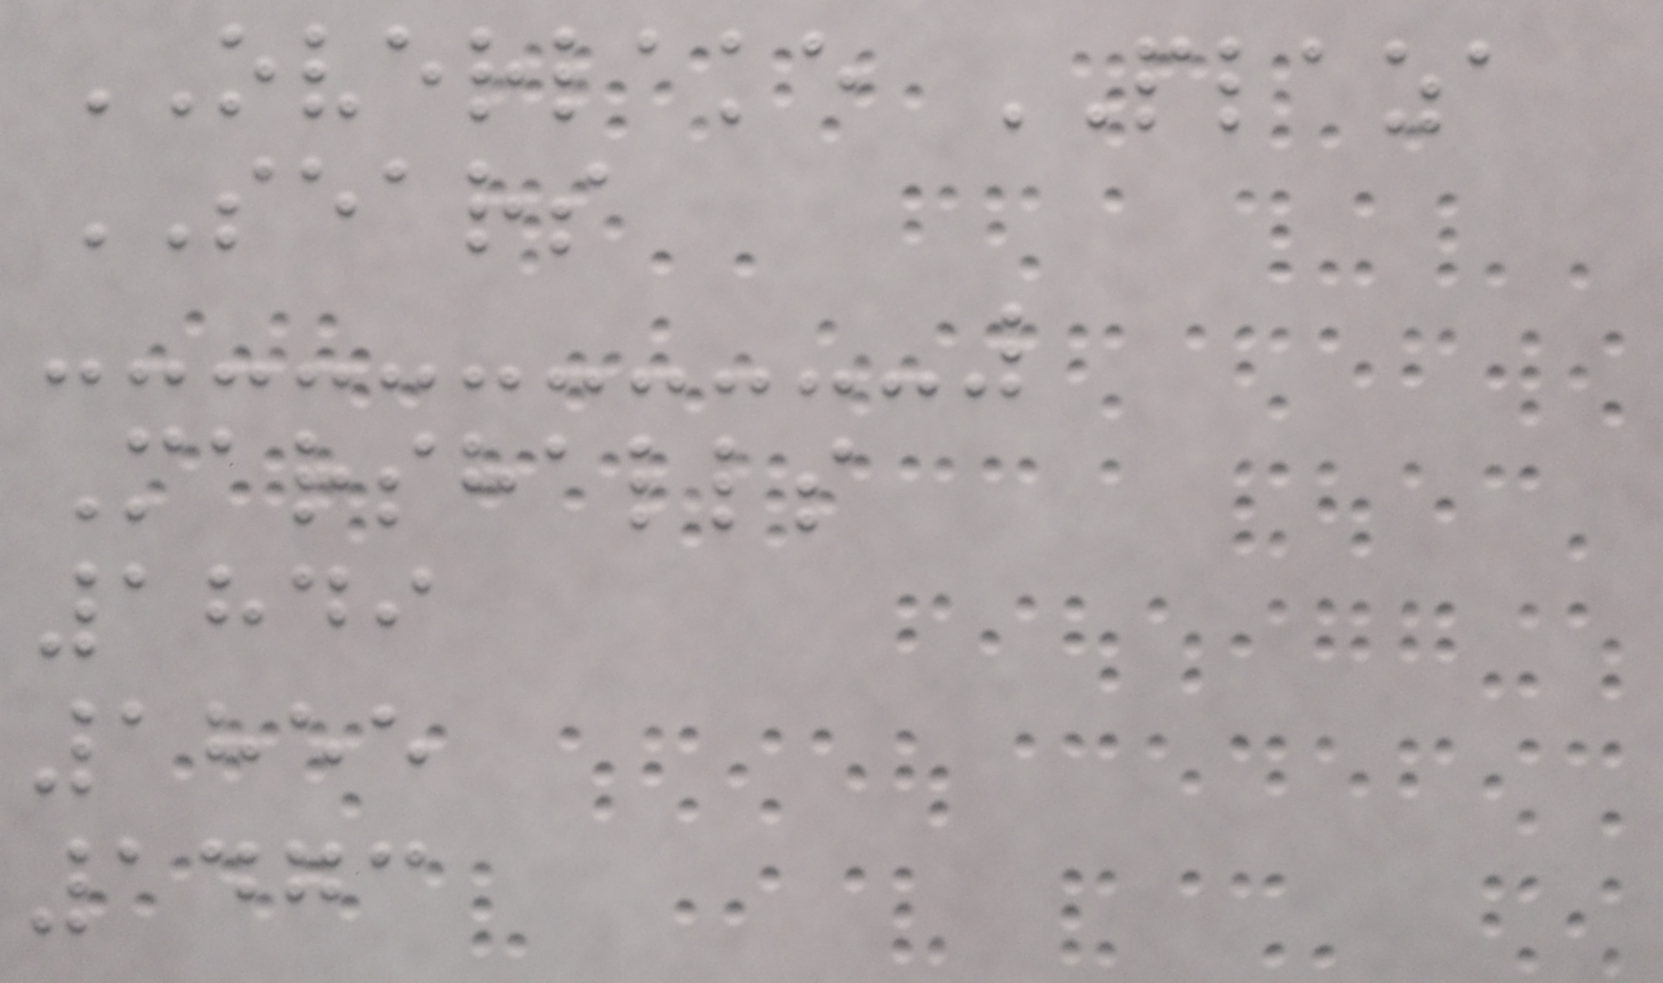OVERLAKE PLAZA
SEARS
Marshalls
1849
1855
1473
